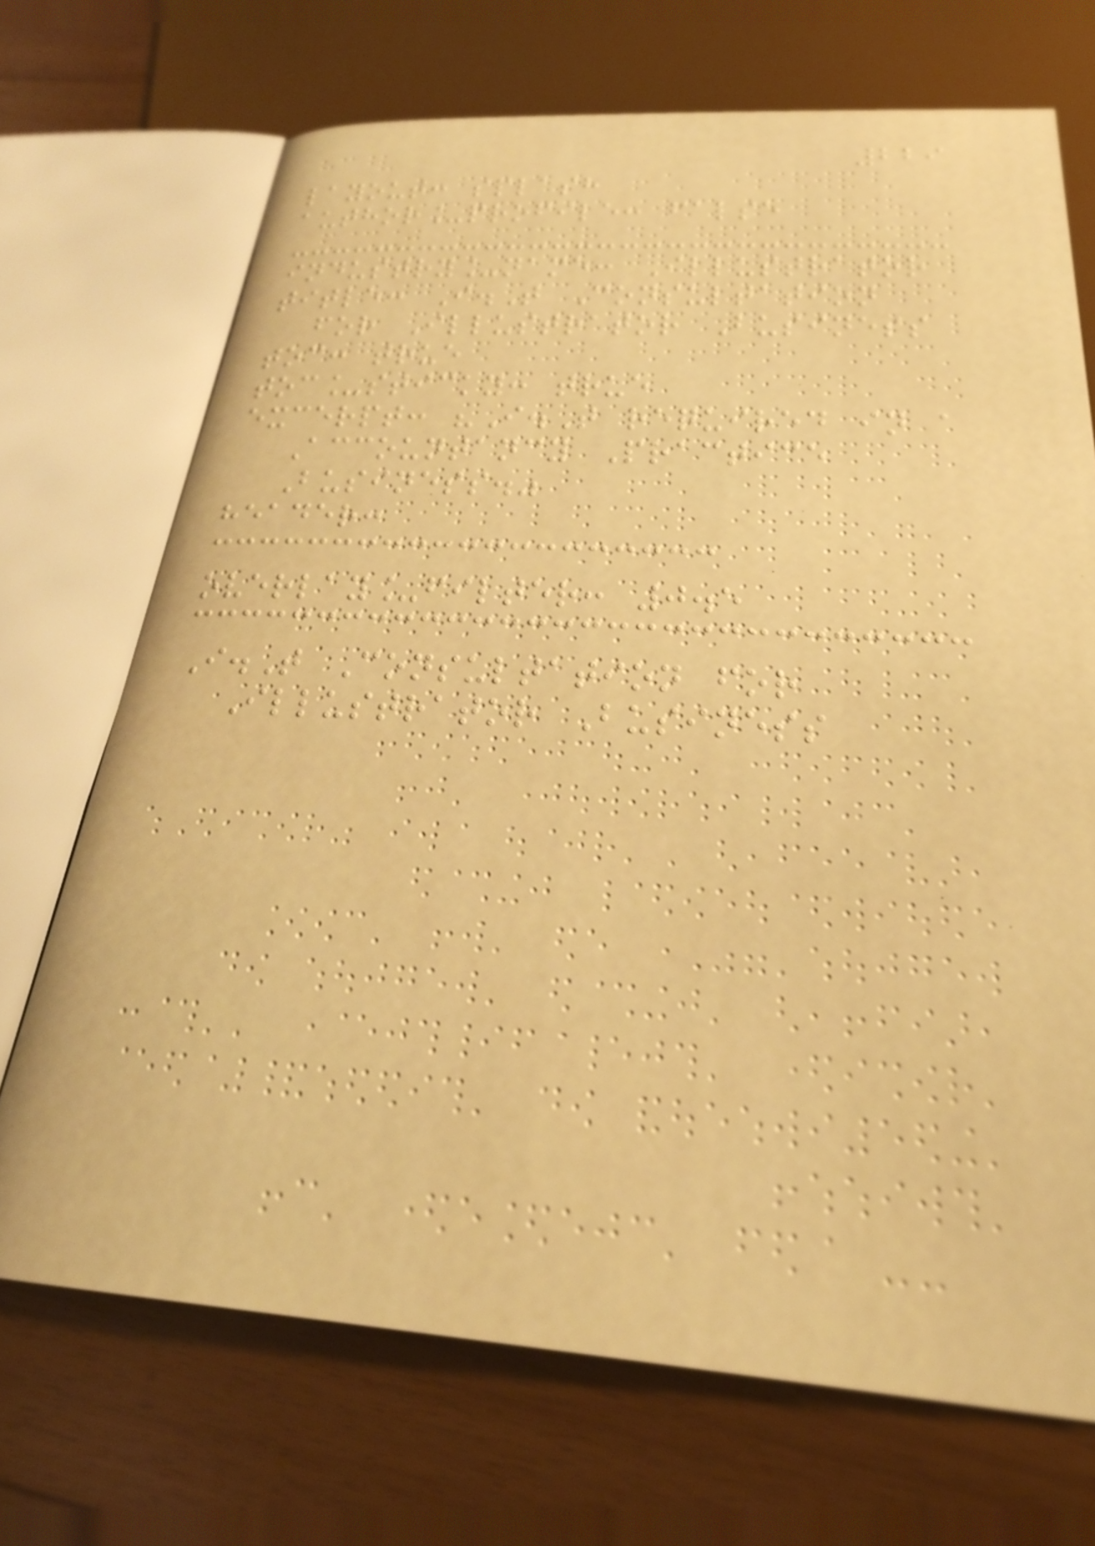229
layout: splash
author_profile: false
industry_name: Illustrator
title: I.T Consultation
for Illustrator Business
toc: true
toc_sticky: true
excerpt: "I.T required in a
Accountancy Practice
Business."
header:
overlay_filter: 0.5
I.T Consultation for
Illustrator Business
